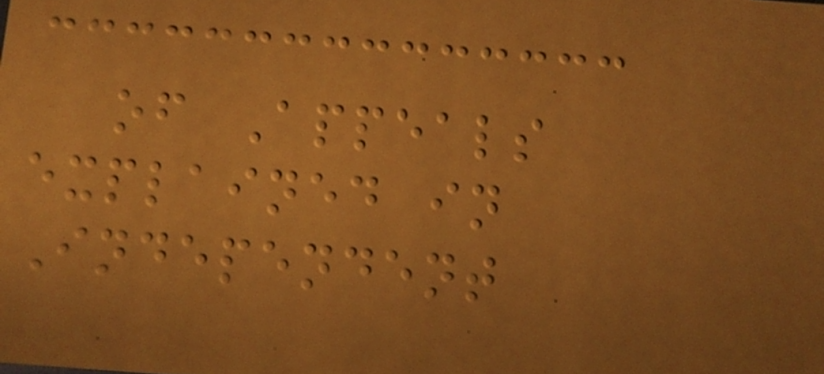of Appeals
explained in
Independent
